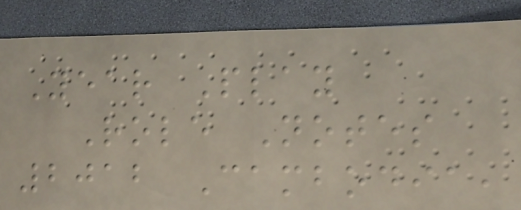Year Play
Role Notes
2012 Cambodia,
